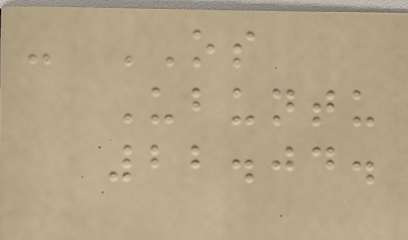- OS
Ubuntu
22.04.
